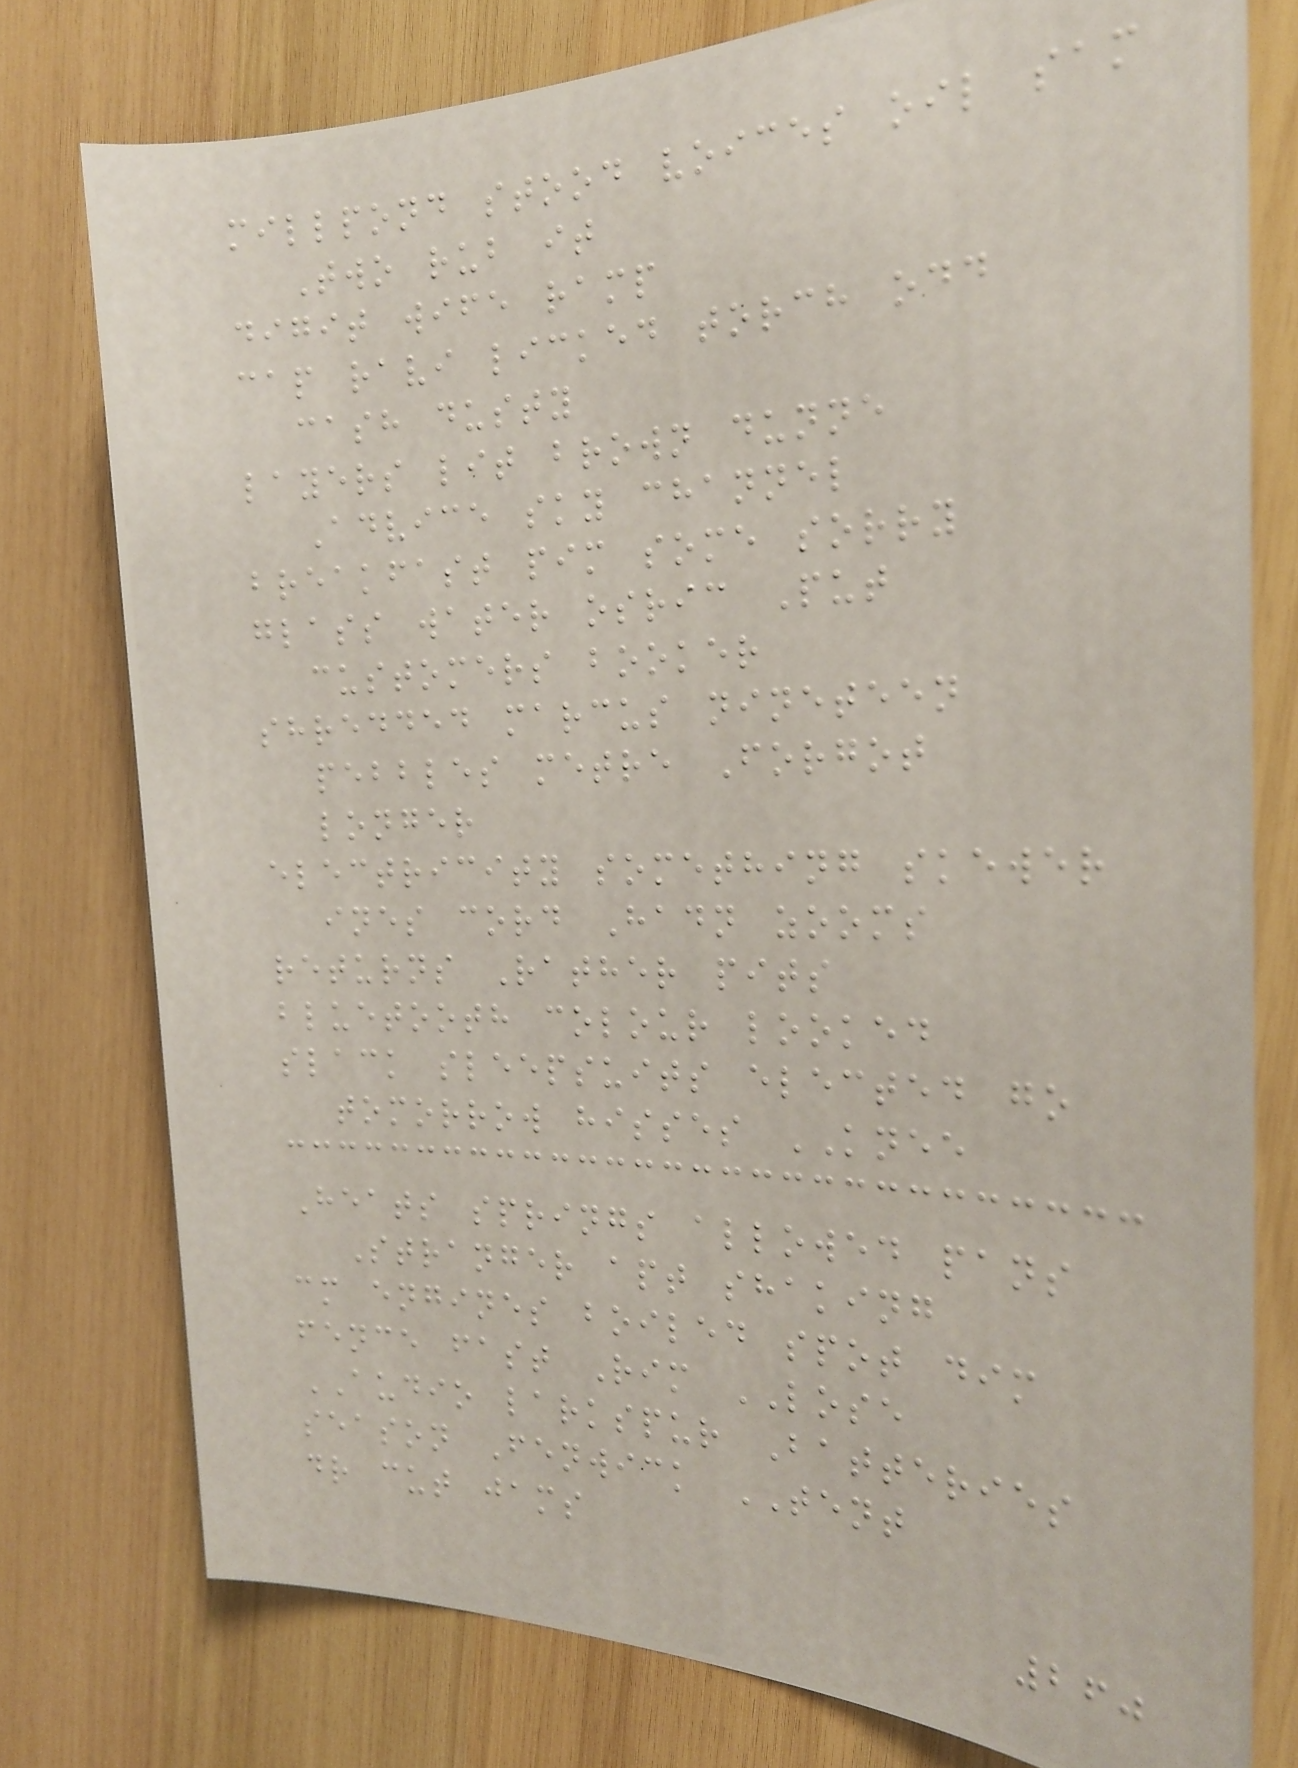millpond stood voices oil sam
Two rub it
digit wife ramp
cap ravi licked torch odd
cash dusty
layers lit brown dunne
Advice sky channel
breakfast pim some sorry
glass water osric Put
customers booker
shredded marcus nineteen
pebbles metre Forgot
longer
electricity something skewer
ines cord Hadn zooms
returns Rather pits
bluetooth colour looked
slack sleepsuits elected go
tomorrow hisses KNEE
Heats springs allowed pans
Stranger apt shaking
cm engines boiled spot dim
fence fast Rim LOSE
AUDIO larkspur Batteries
season Fenwick TENT
dr cut jams
260
